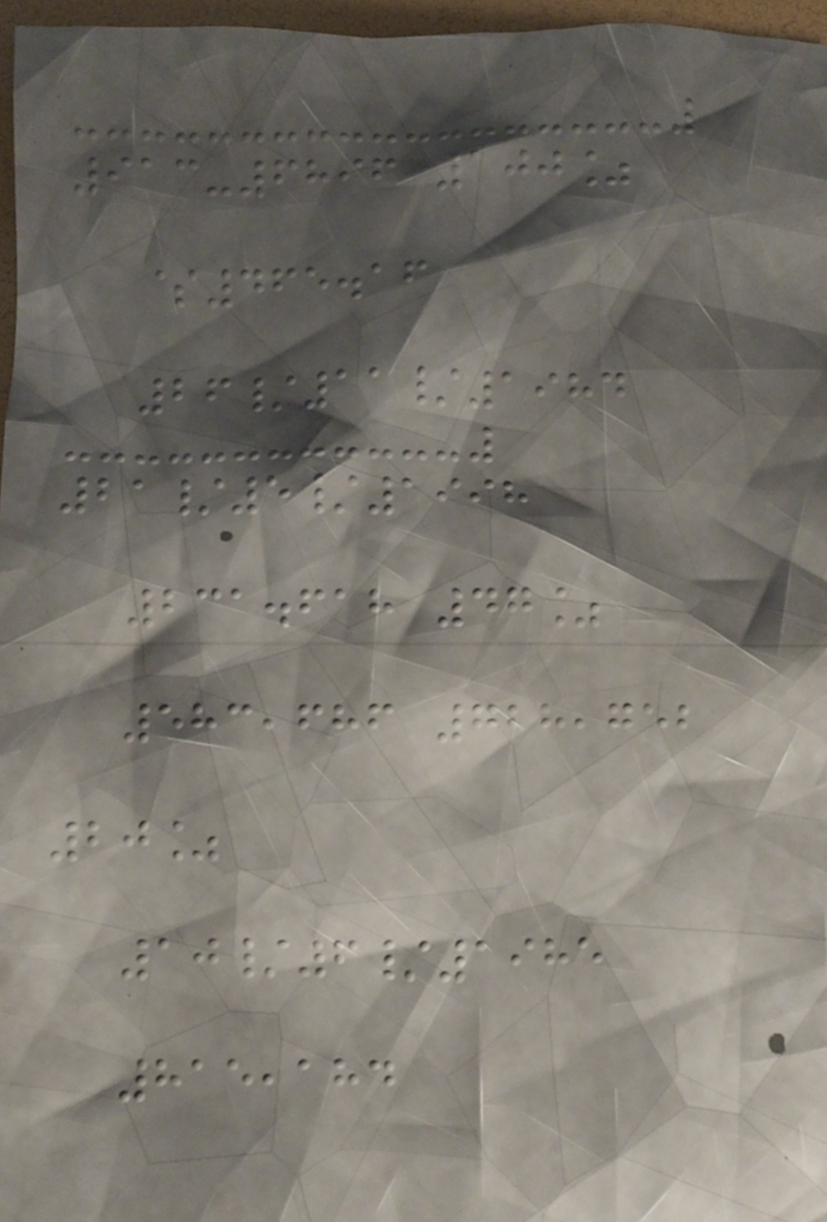913-6896 100%
$465.16
26/11/1984
21/5/1998
231.618 47%
583,686 728,752
20%
10/6/1985
815,184
